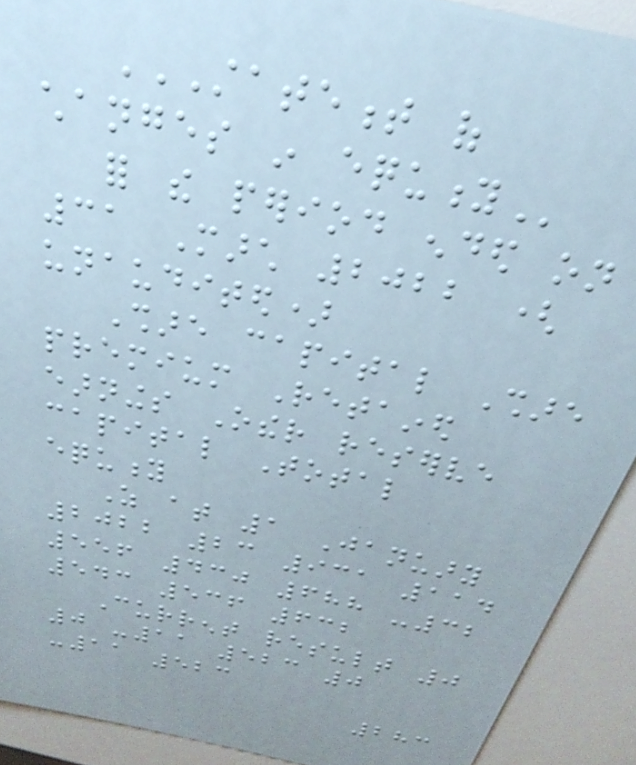STATEMENT OF
CHANGES IN EQUITY
for the period ended on
31 March 2022 (
unaudited)
Share capital Share
premium Retained
earnings Other reserve
capital Total
equity
As at 1 January
2022 23 931 114
556 430 688 -32
543 536 632
Current result 0
0 -11 523 0
-11 523
283
